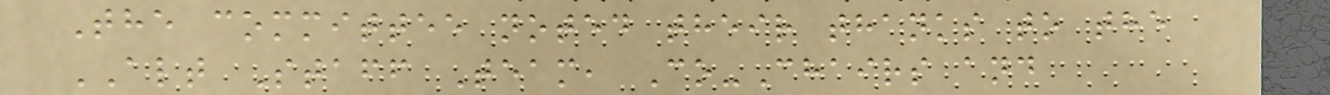The committee noted their thanks to the
ALT Staff Team, Co-Chairs and
